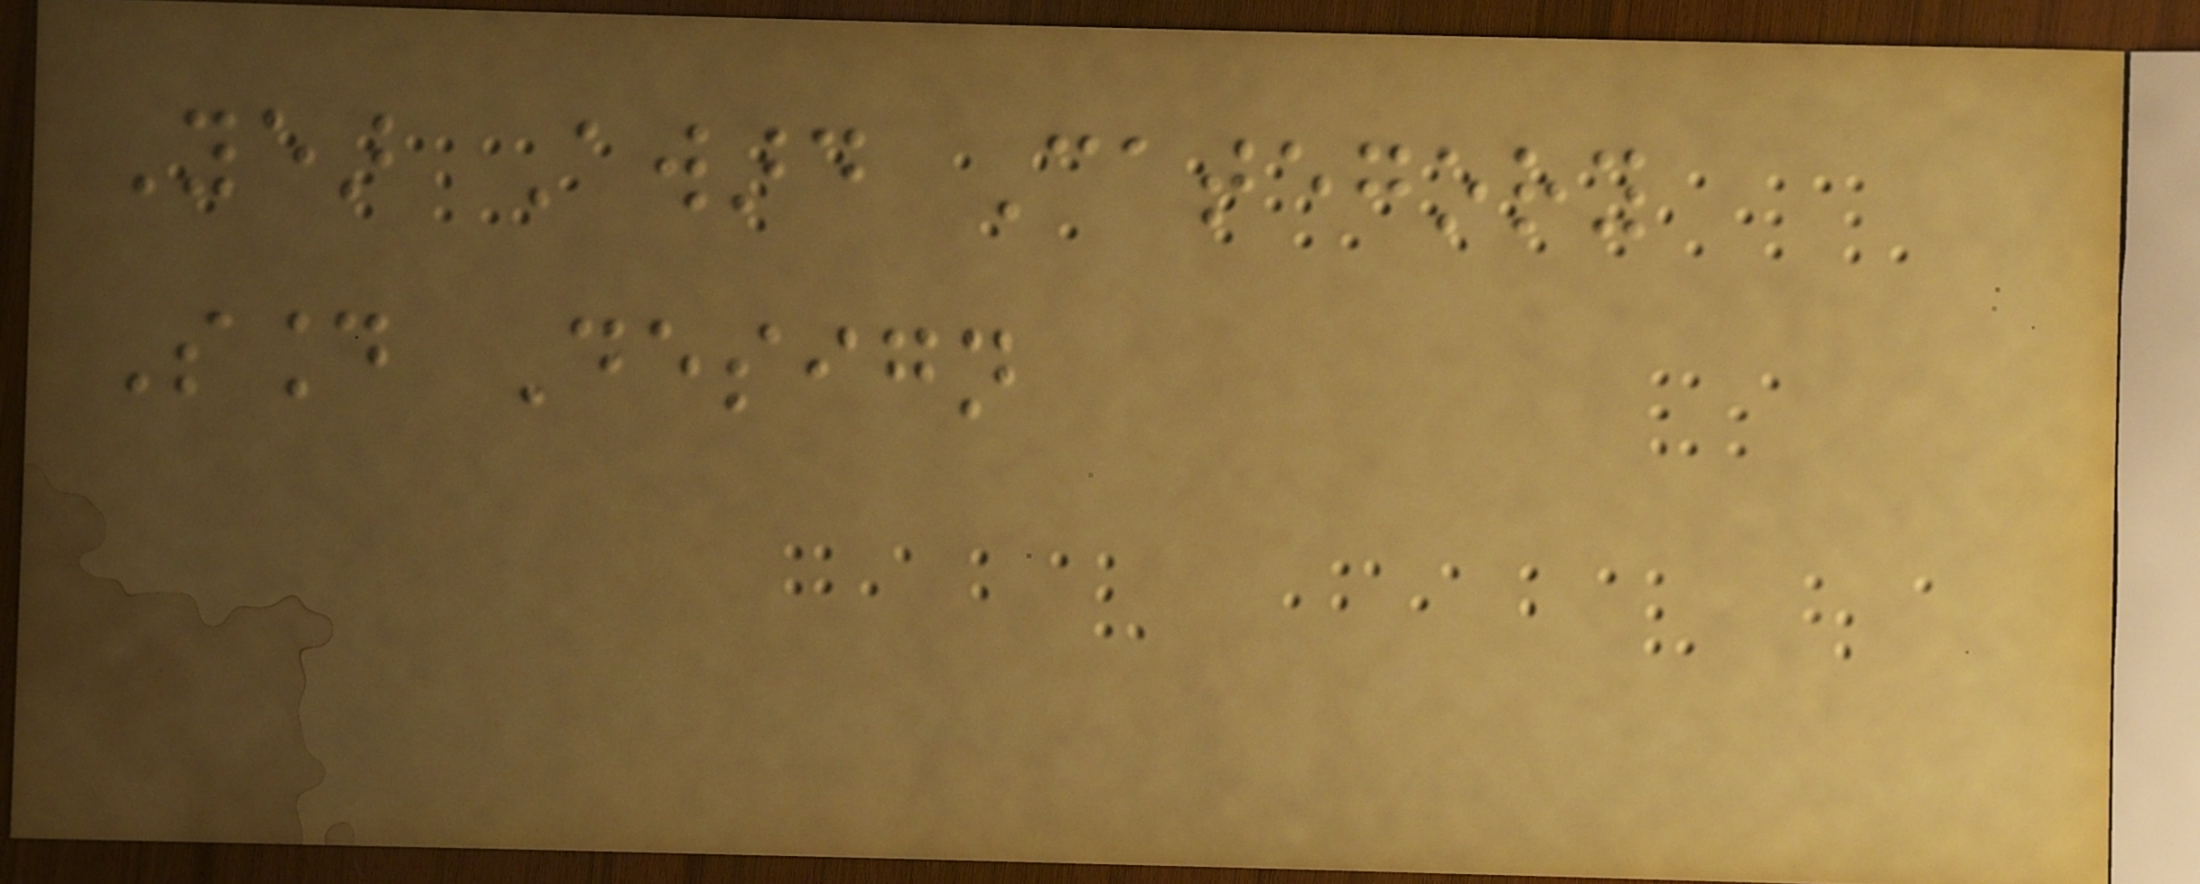Year Award Category
Sound Design
